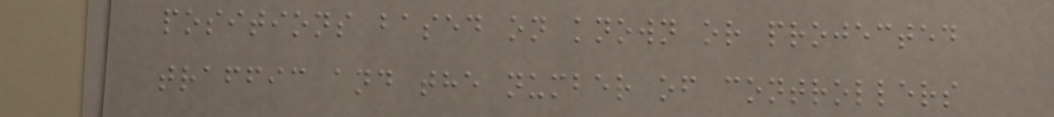positions based on known or projected
traffic and the number of controllers
